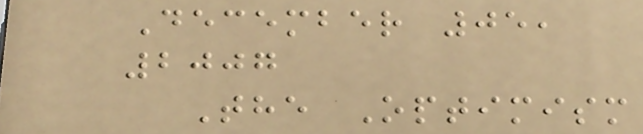December 05,
2007
The Optimism
